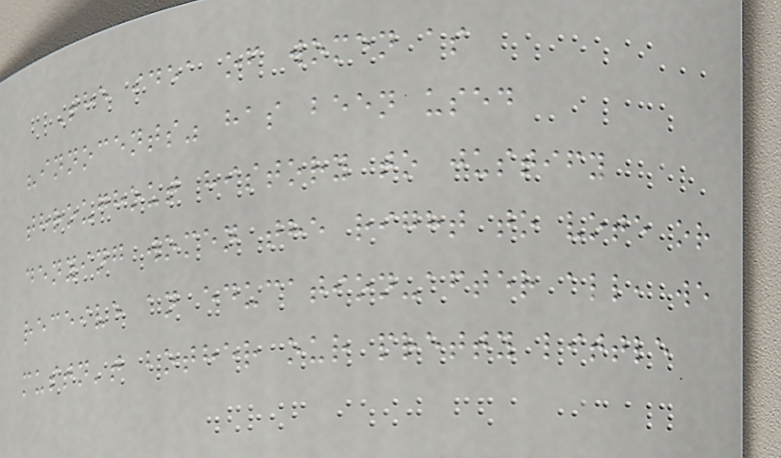The idea of women as
"innocents" has been used
throughout history to justify
denying women the right to vote or
receive an education-after all, we
mustn't bother our pretty little
